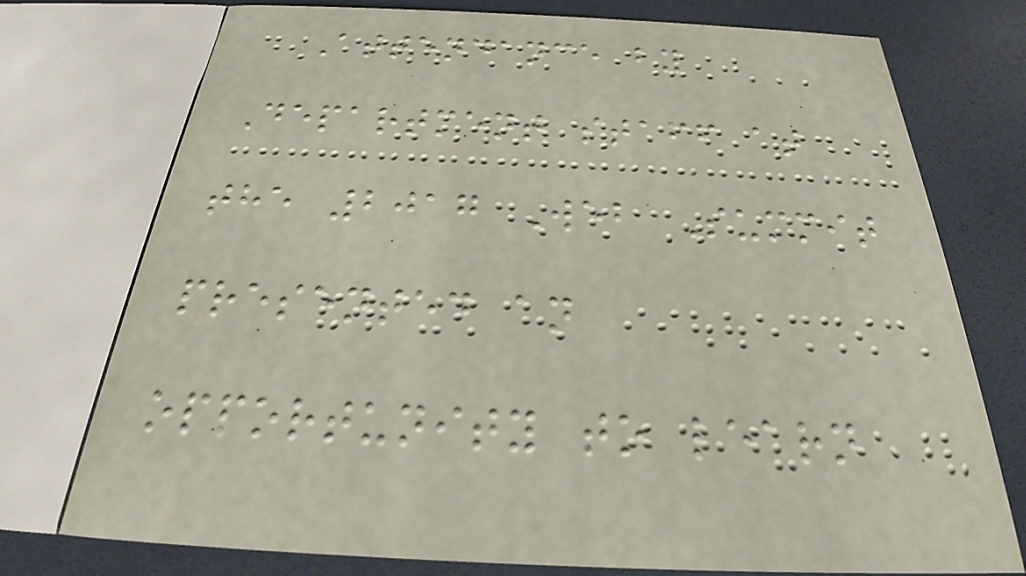Attendance by
Department staff at
the 2017 Web Summit
presented an
opportunity to learn
